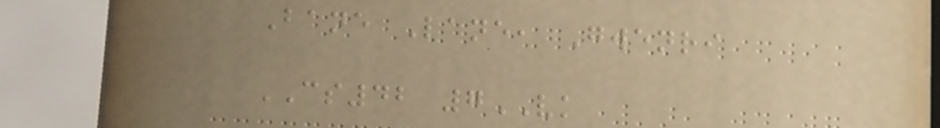Bane Lane, Gwenri
CS42 7VK
